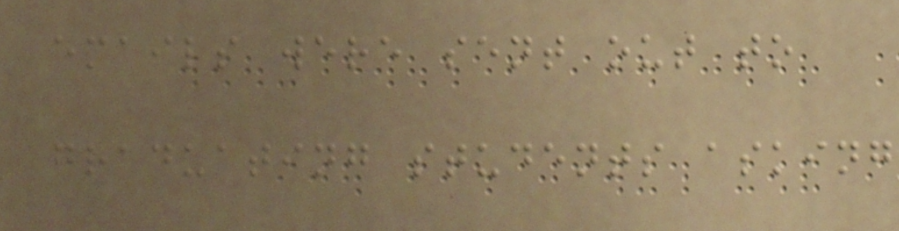emails were sent out to
graduating students asking
